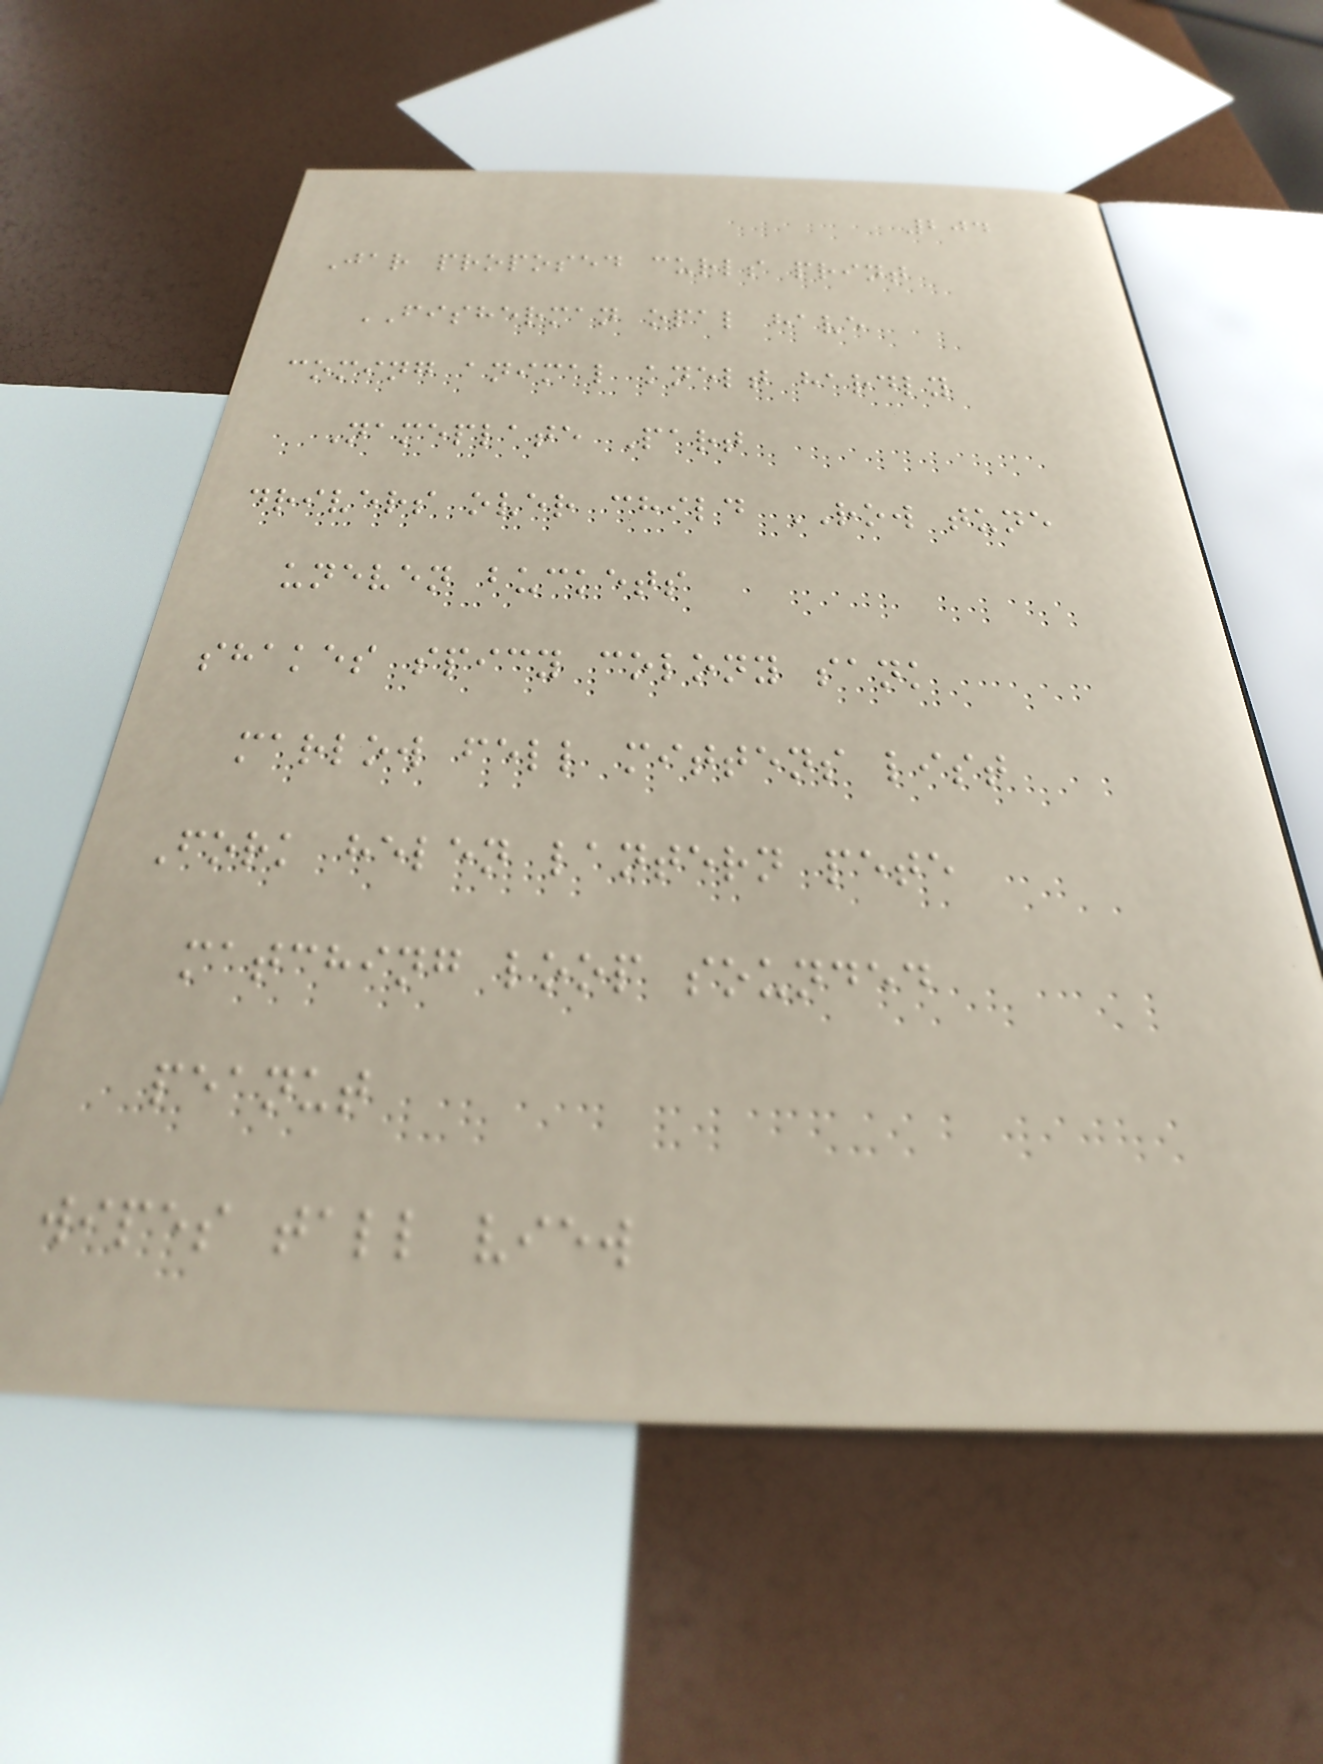204
Jar proposed curls print
FISHERMAN opal have
coming animal knelt hardly
Nameplate Part
drivers over child ROW tune
uneven buckets
shakes spicy colony sank
marlow fell mittens list
Fork helen lantern pete
matching loop sounded
peanut
wipes tall view
